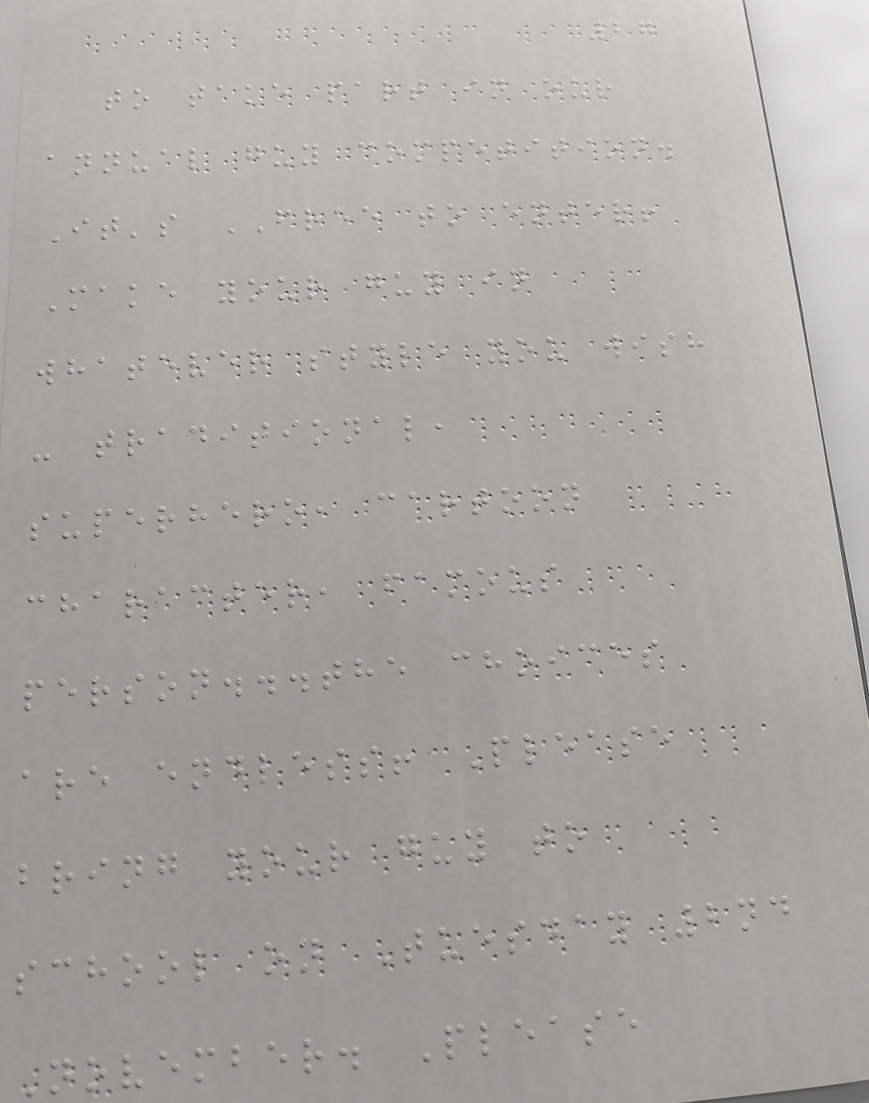27
to take part in our
annual guy competition.
It's FREE to enter!
Make your guy in
whatever style you wish
- traditional,
superhero, cartoon
character, famous
person...the choices
are endless! Please
bring your guy to
school on Tuesday 2nd
November. Please
